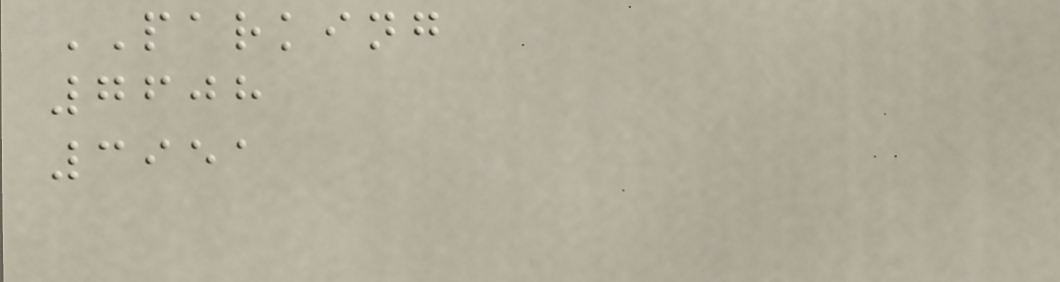PARKING
7608
3951
